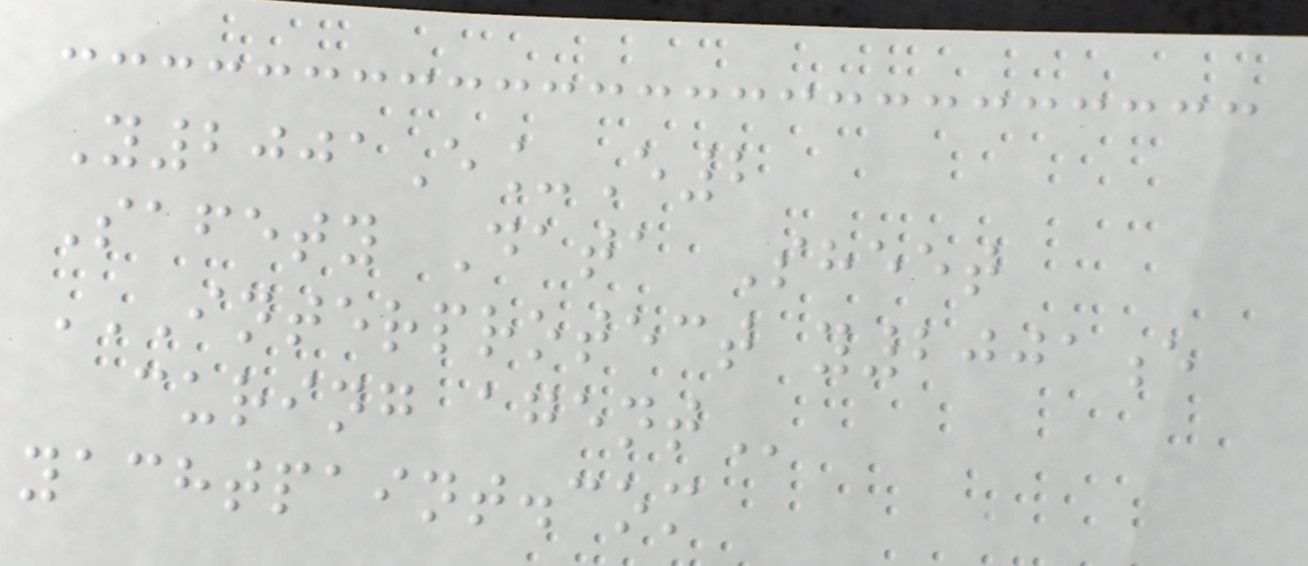Y2001E_E2
Safety Data Sheet
INTERPROTECT Y2001E
CURING AGENT
yachtpaint.com
